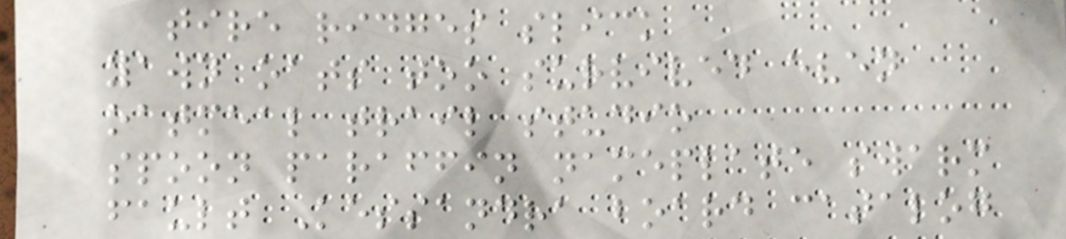tire ridges slick
yawn oats too survived even
oatmeal trail studio
spoon paraffin nameplate swarm
fault Kessandra board catalog
